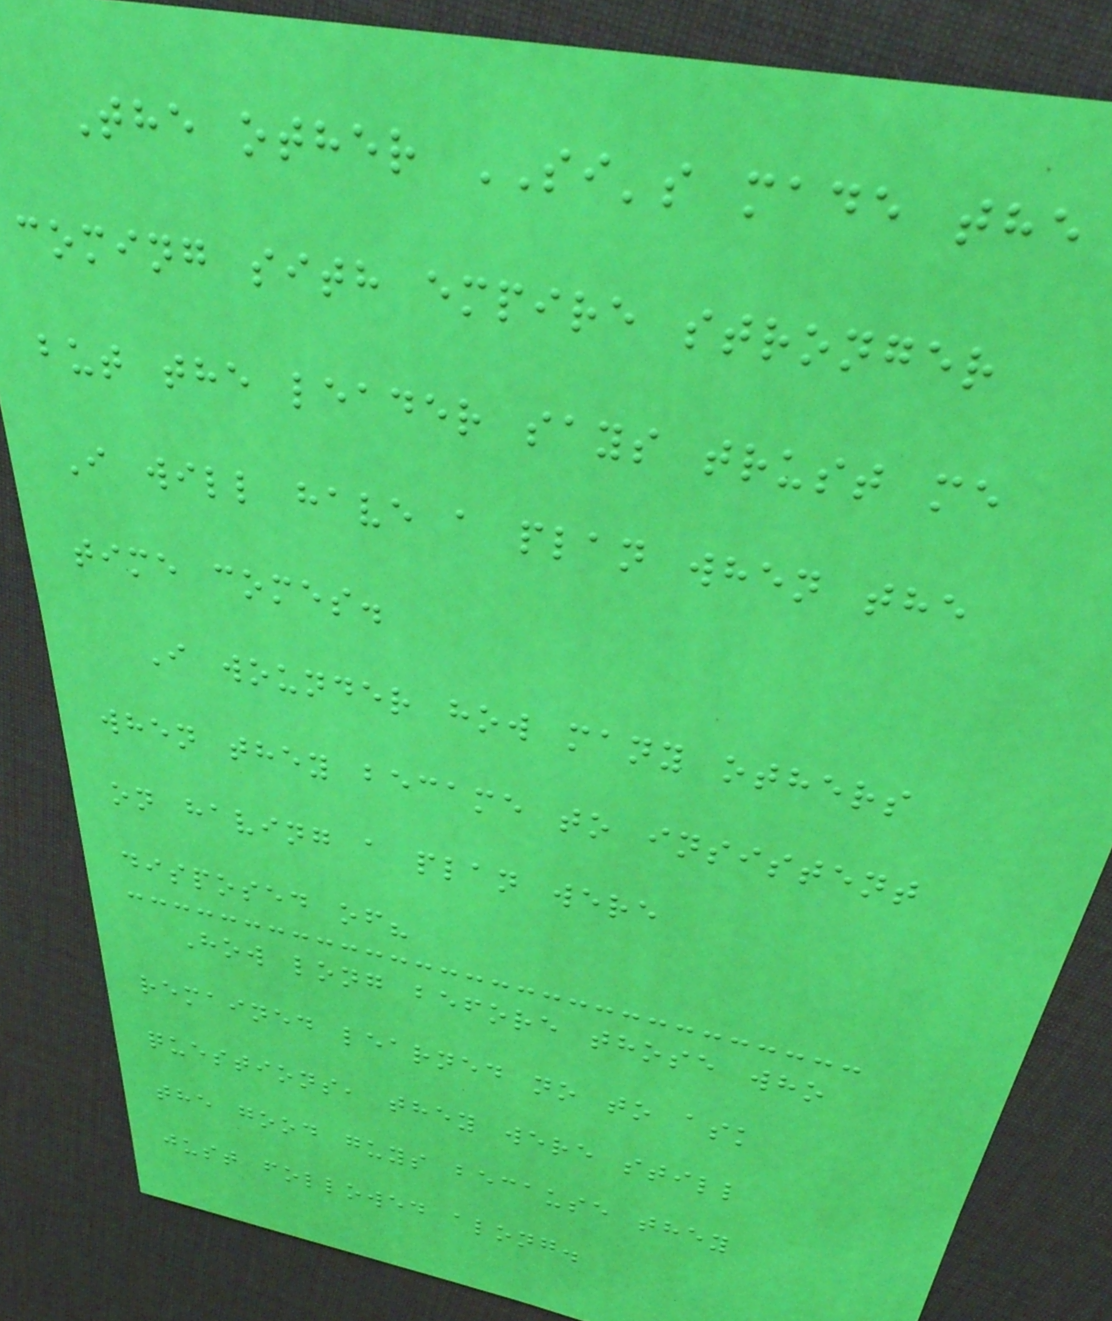The other SI's made the
coming sith empire stronger
but the leader says trust me
I will have a plan when the
time comes.
I wounder how many others
when they became to insistent
on having a plan were
disposed of?
How long before those who
remained learned no to ask
questions, they were still
the good guys because they
just followed along.
